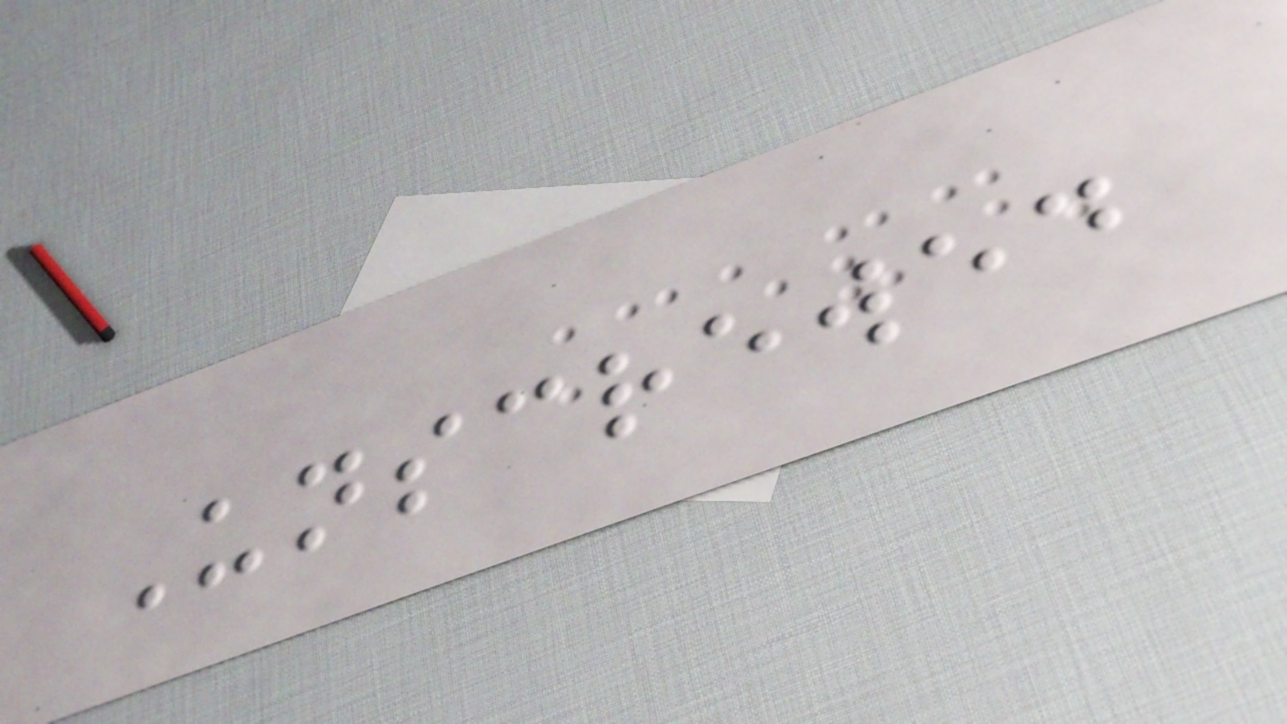Unscrewed
